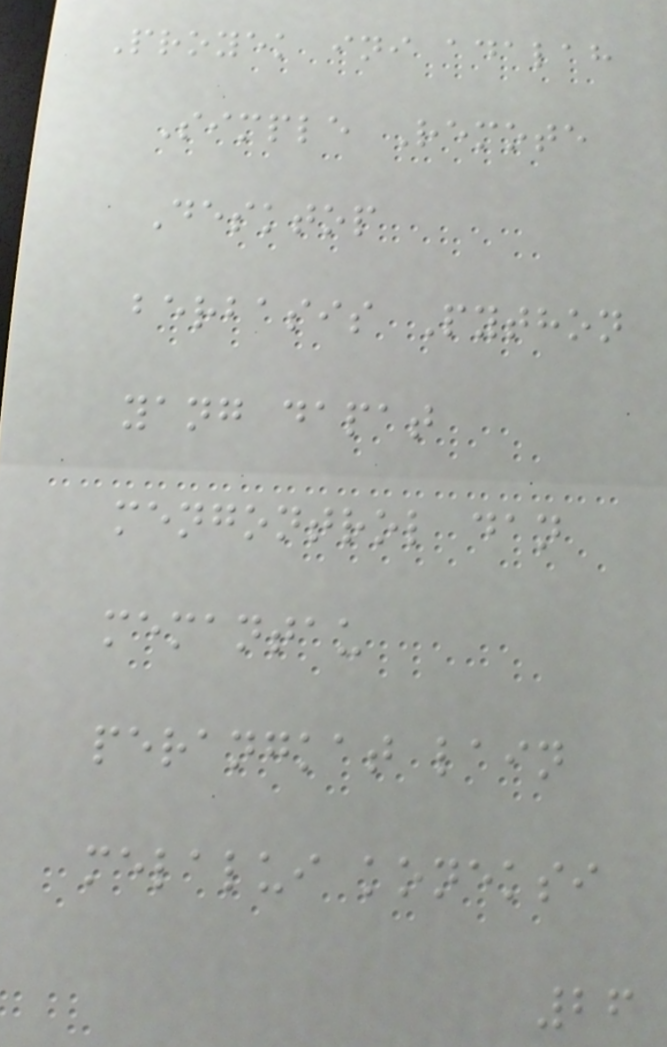Proyek ini adalah
Simple Remote
Desktop
berbasis Python
yang dapat
mengontrol dan
memantau
perangkat lain
melalui koneksi
26
